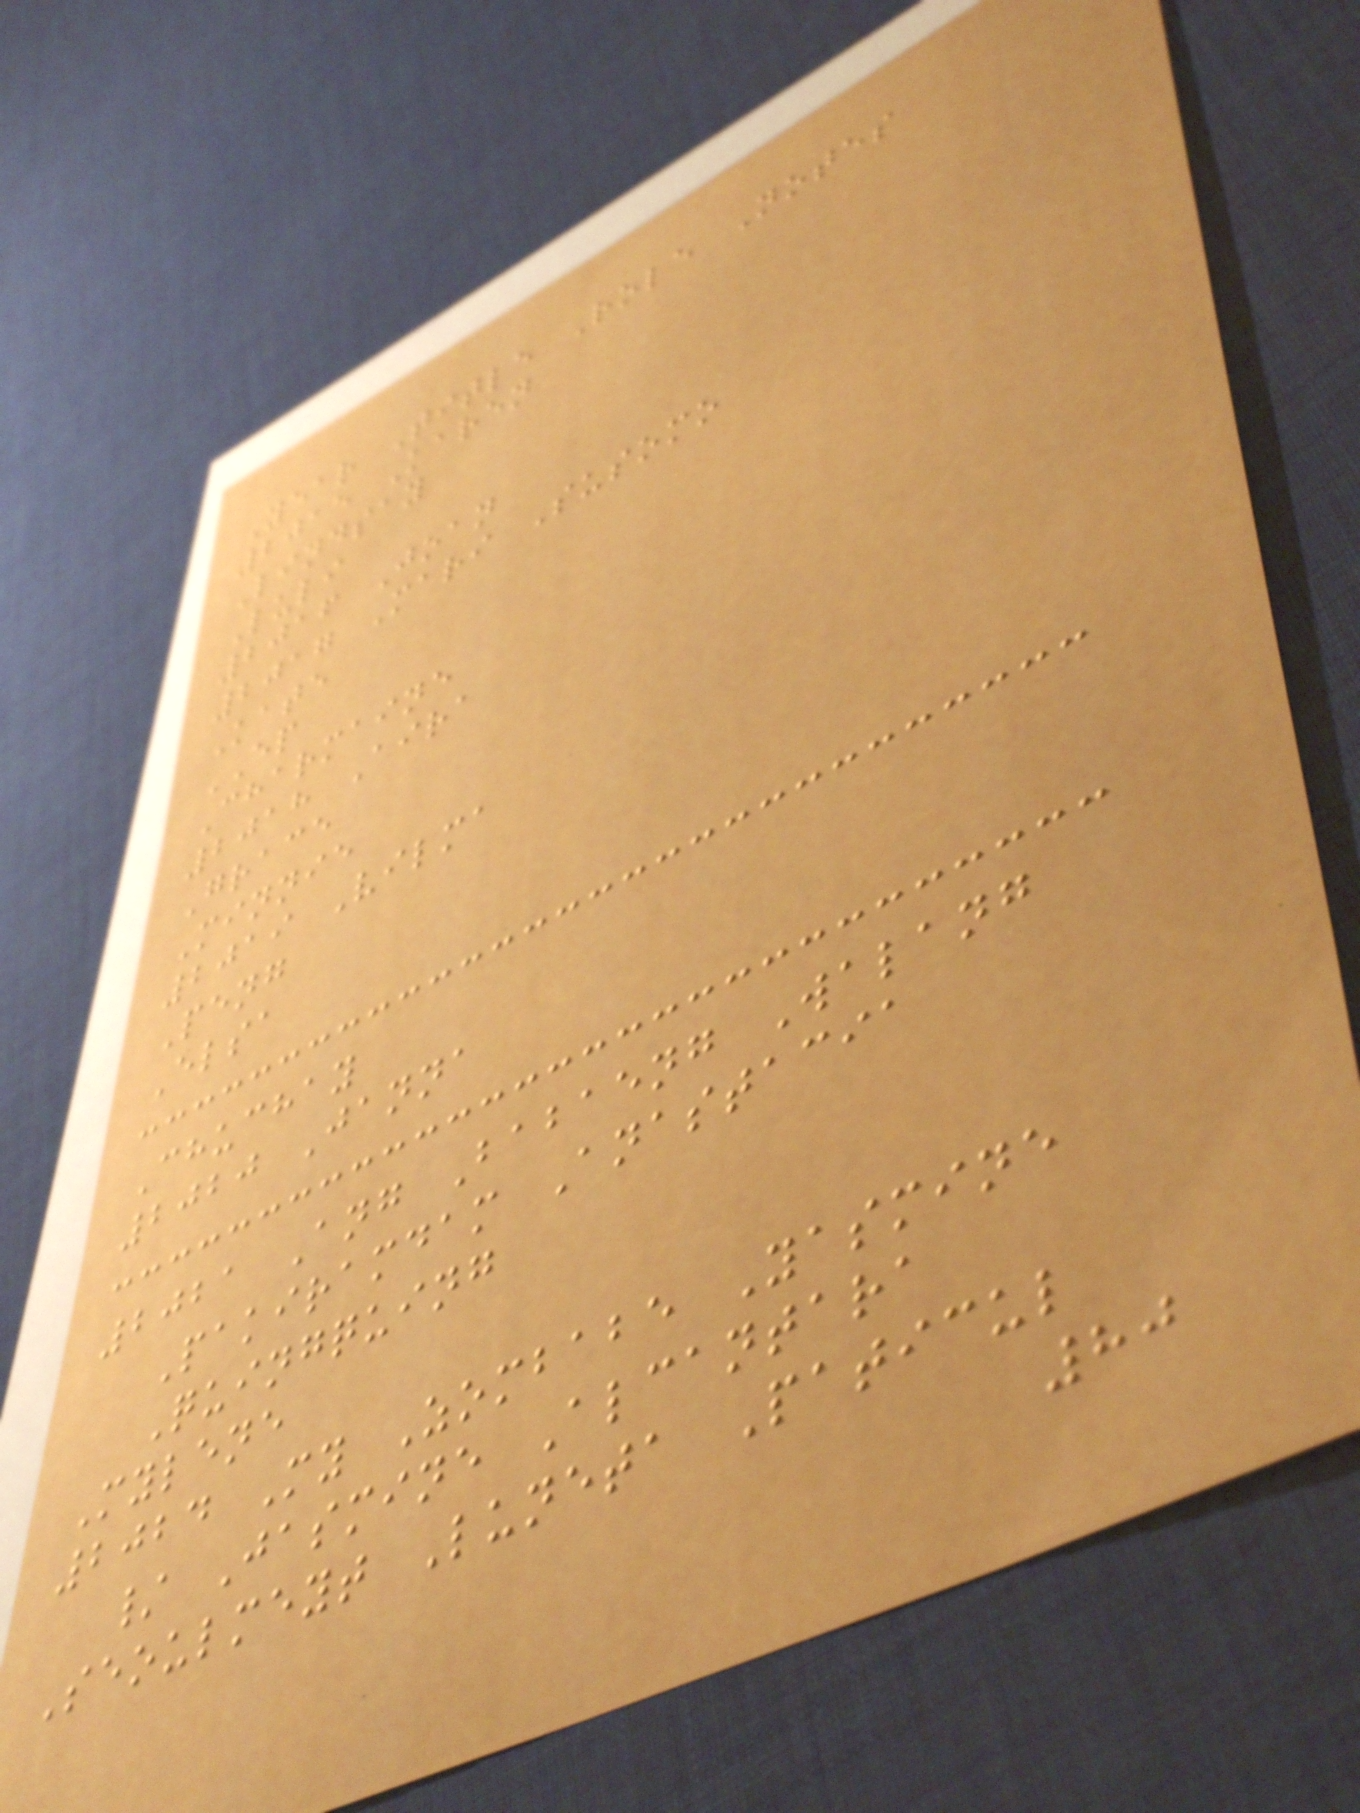Year Title Role Notes
2015 Karen
Lindsay
Luli
2016 Joan
2017 Mari Susomo
Kate
EP
Charmaine
2018 Aira
Grace
Minnie
2019 Vilma
Peng
Elsa
Chuchay
2020 Janna
2021 Ang Babaeng Walang
Pakiramdam Anastacia
Quingquing
Mylene
2024 My Zombabe Yasmine
/ Jasmine Alcantara
Seoulmeyt Luneta Paticul
80
